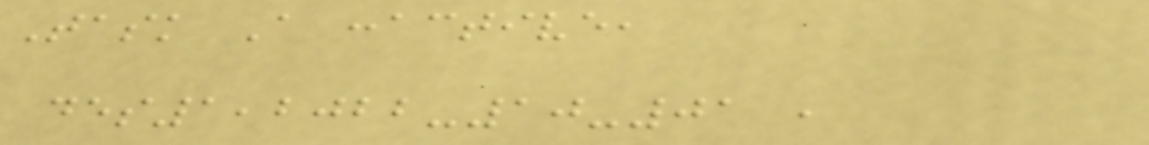Task A :active,
des1,2022-10-01 ,
